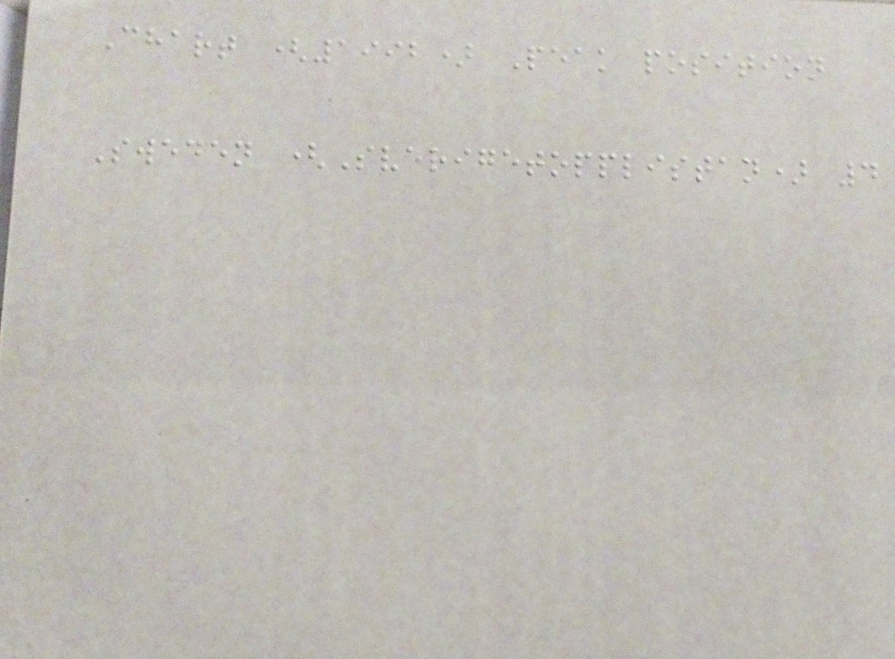Chart (1992) Peak position
Sweden (Sverigetopplistan) 4
